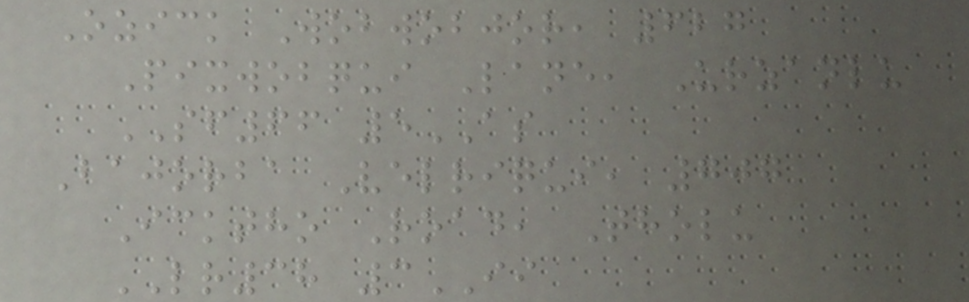Ozick Wobwobjor, 627
Pixwobqui Lane, Urzanlu
SF66 5AS
Bajorba Velriqui, 707
Icktho Road, Tholu
LR38 3II
